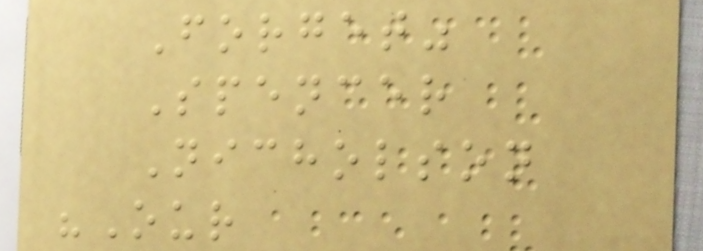Forget"
Spencer
Nicholson
"Our
